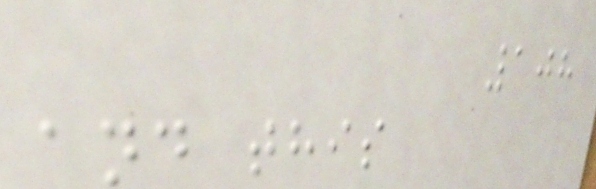108
and this
